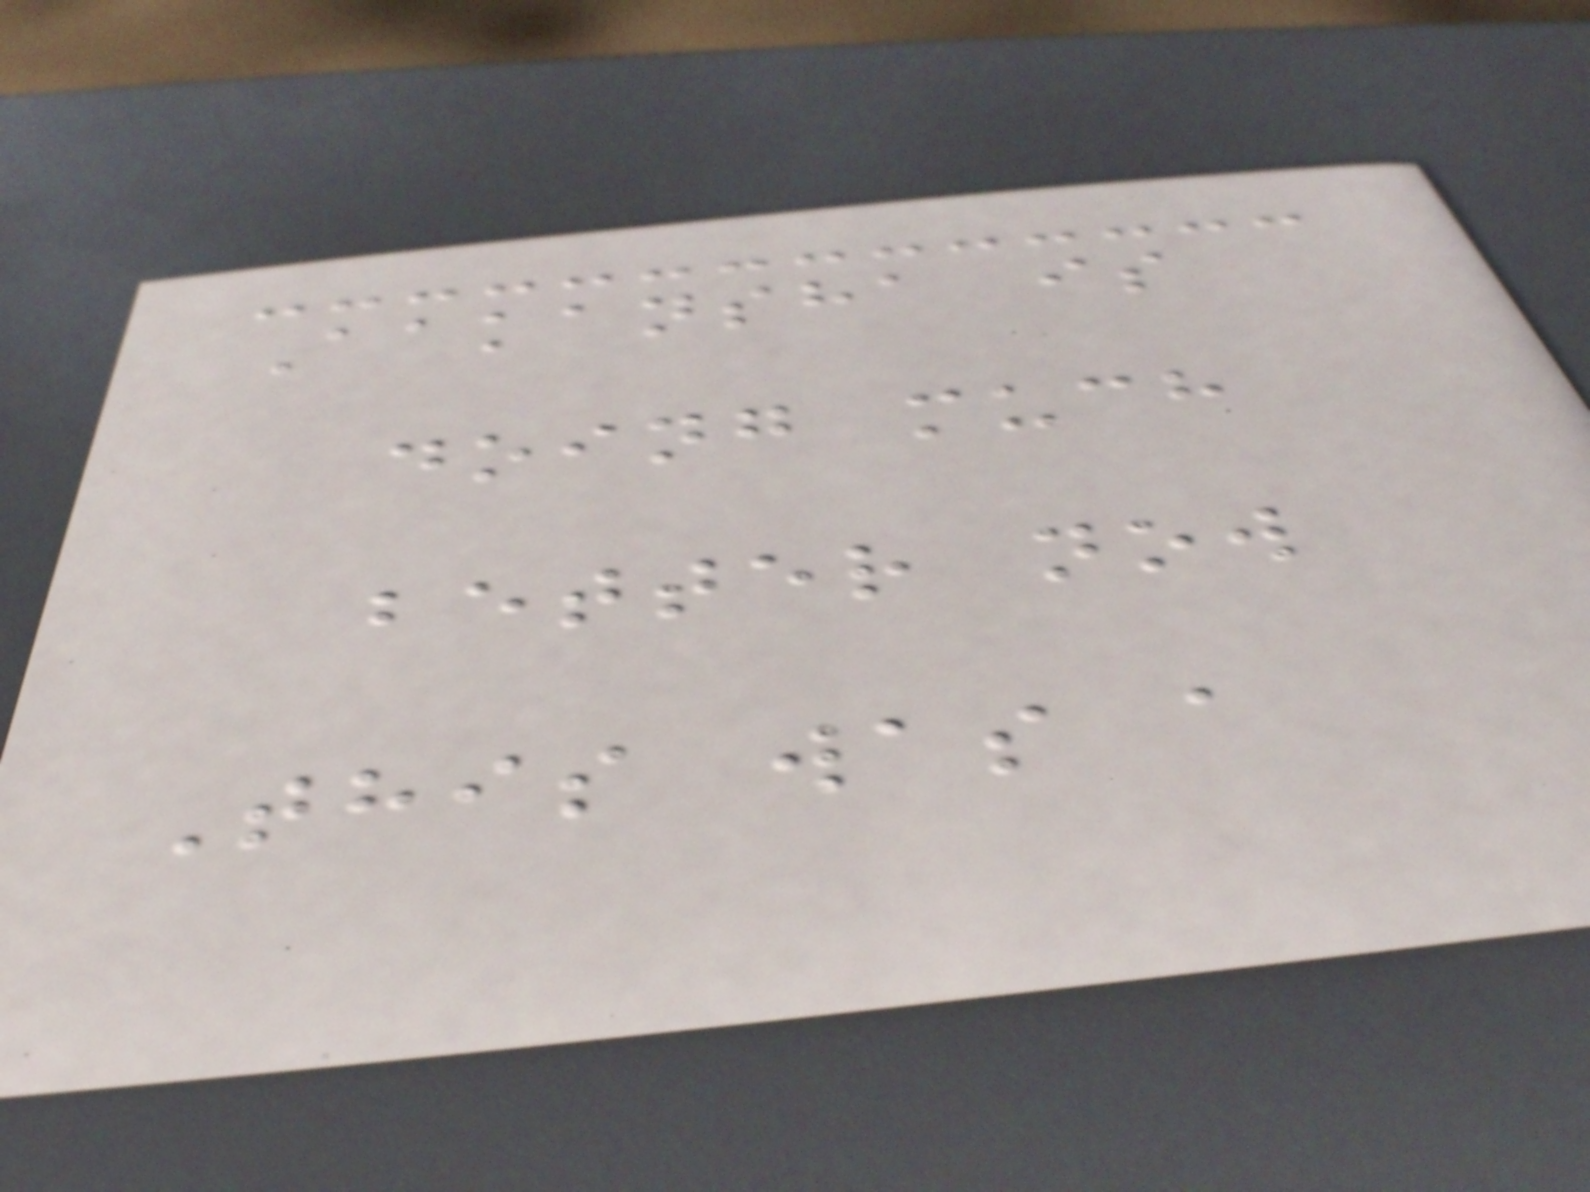Aakansha is
doing much
better now
This was a
